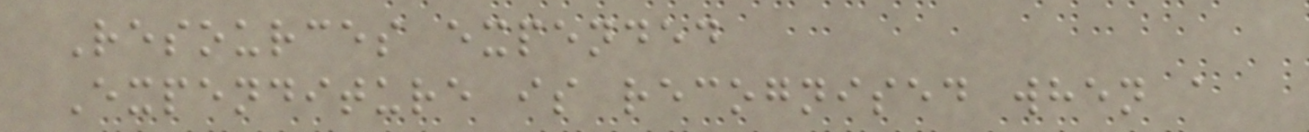Resources expended
Expenditure is recognised when a
